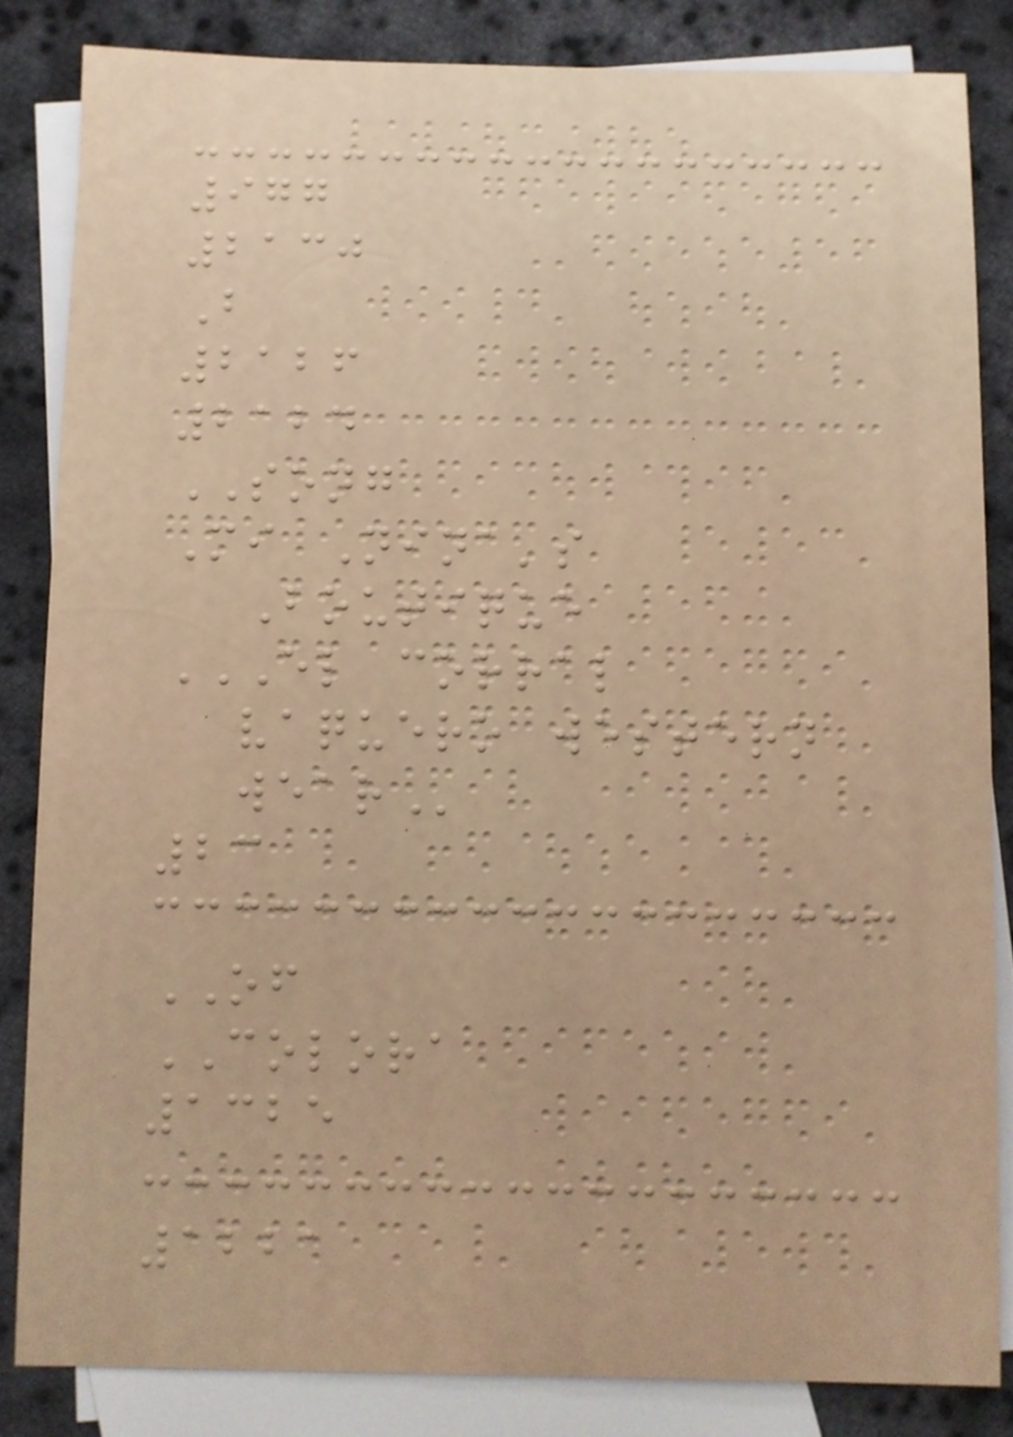977
2130
B
2126
2124
SONG
Mi Nina's
Boutique
EL CORRAL
VAQUERO WESTERN
WEAR
23
OF
COLORA
1325
1221
